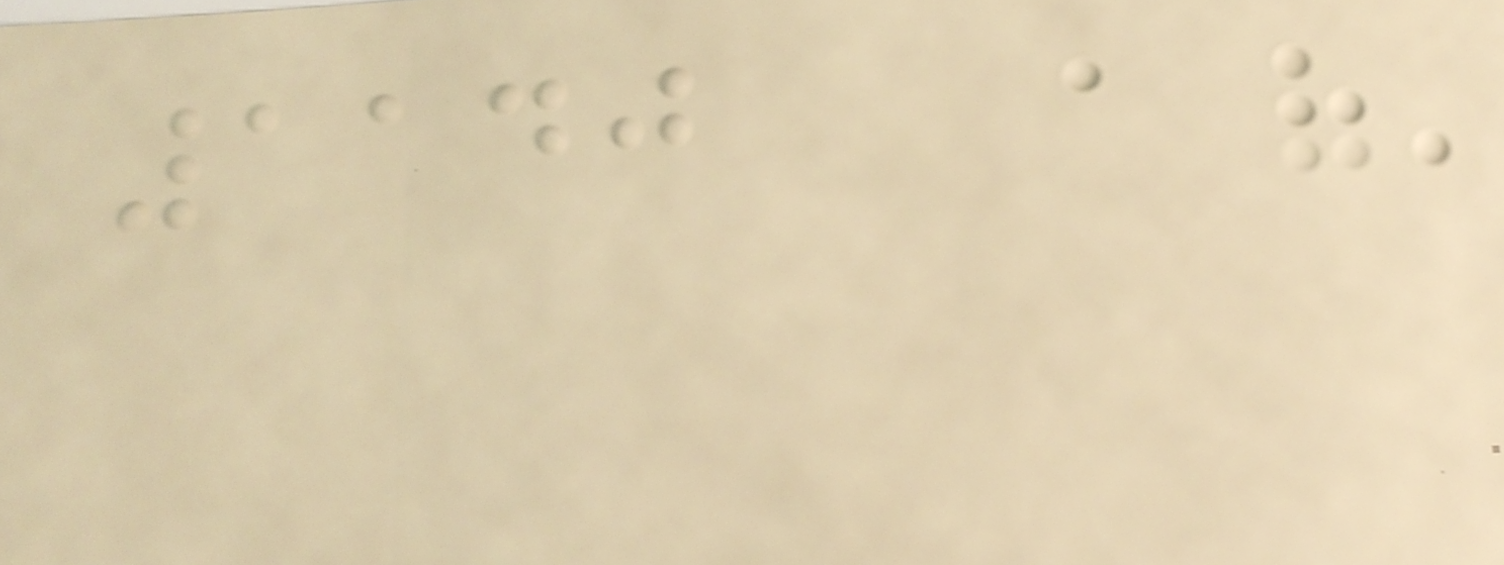1140
